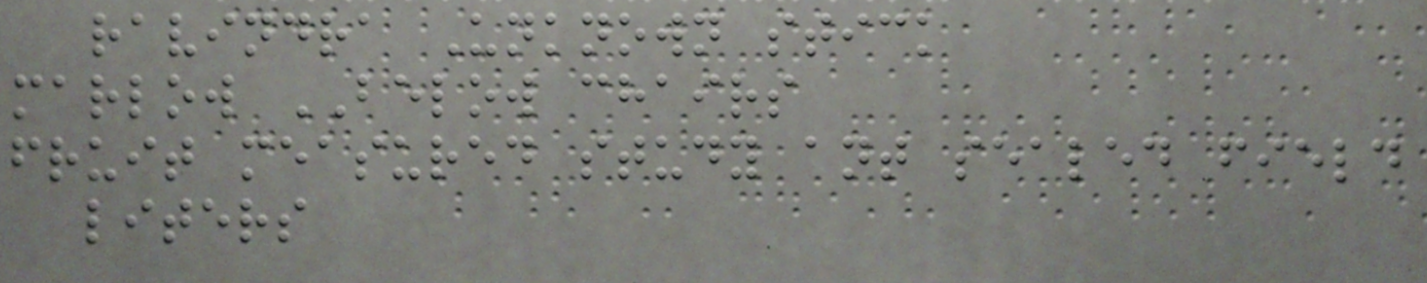ravindra Unknown stick
marlow BELOW chairs
fruit measured study ant sealed field
liters
